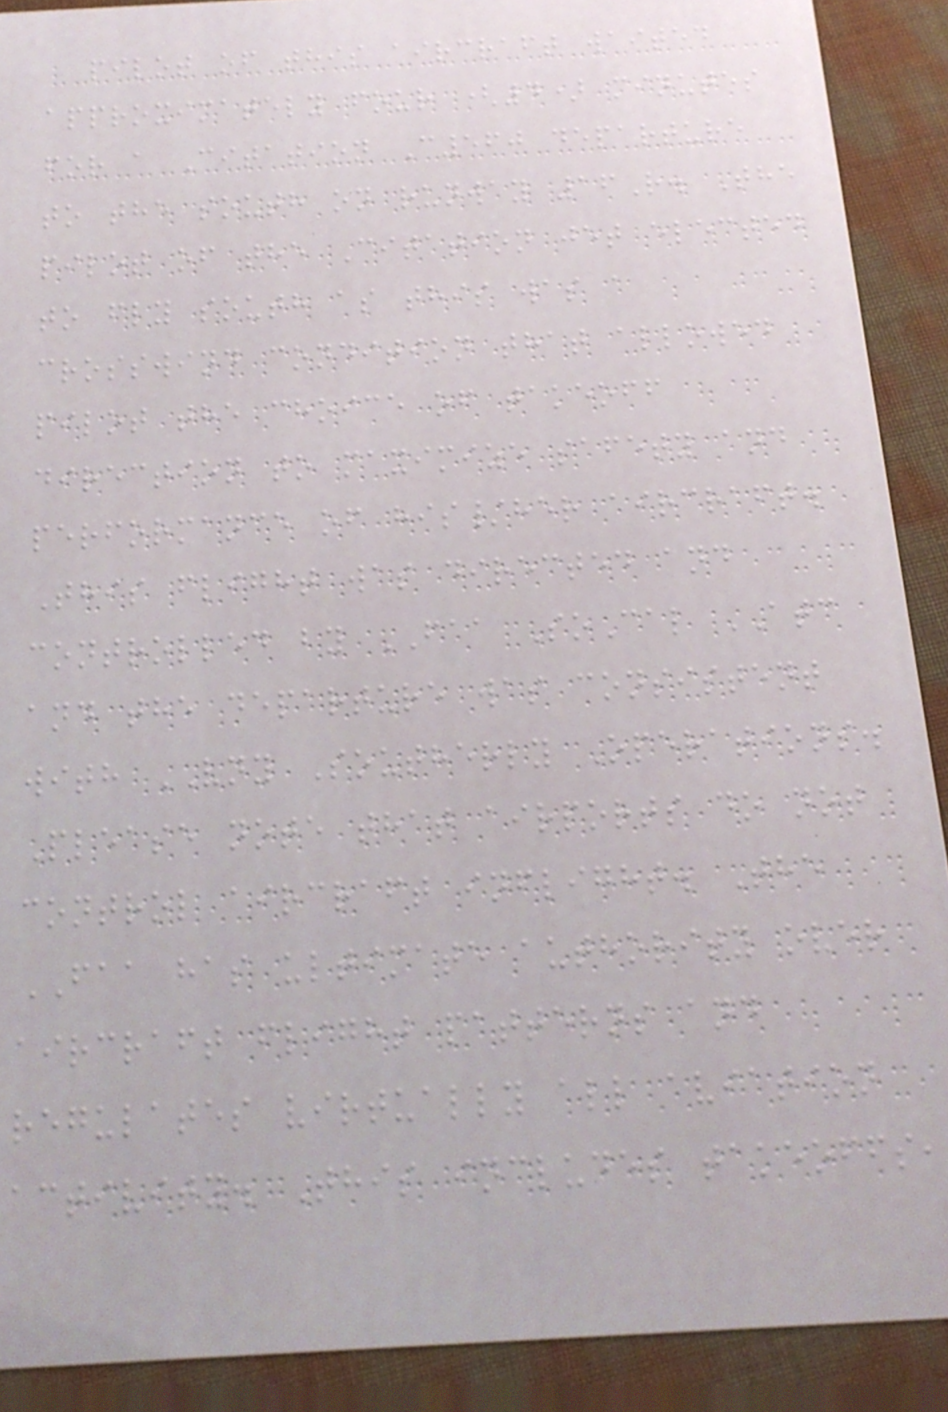pilot of this aircraft waited
approximately four (4) minutes
for a Citation C560 departure
to the south on runway 16R. The
pilot of the Citation jet elected
to fly south as this was a
crosswind condition that allowed
pilot the choice of takeoff
direction to maximize safety and
performance of his/her aircraft.
This flight was directed and
controlled by FAA SoCal ATC
and the departure was consistent
with VNY Southerly Operations.
Please note that airports do not
control aircraft inflight. The
FAA has ultimate authority over
aircraft flight patterns and
regulates virtually all aviation
activity. This includes takeoffs,
